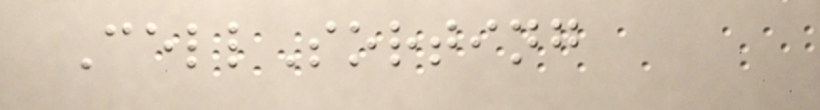CellSorting
